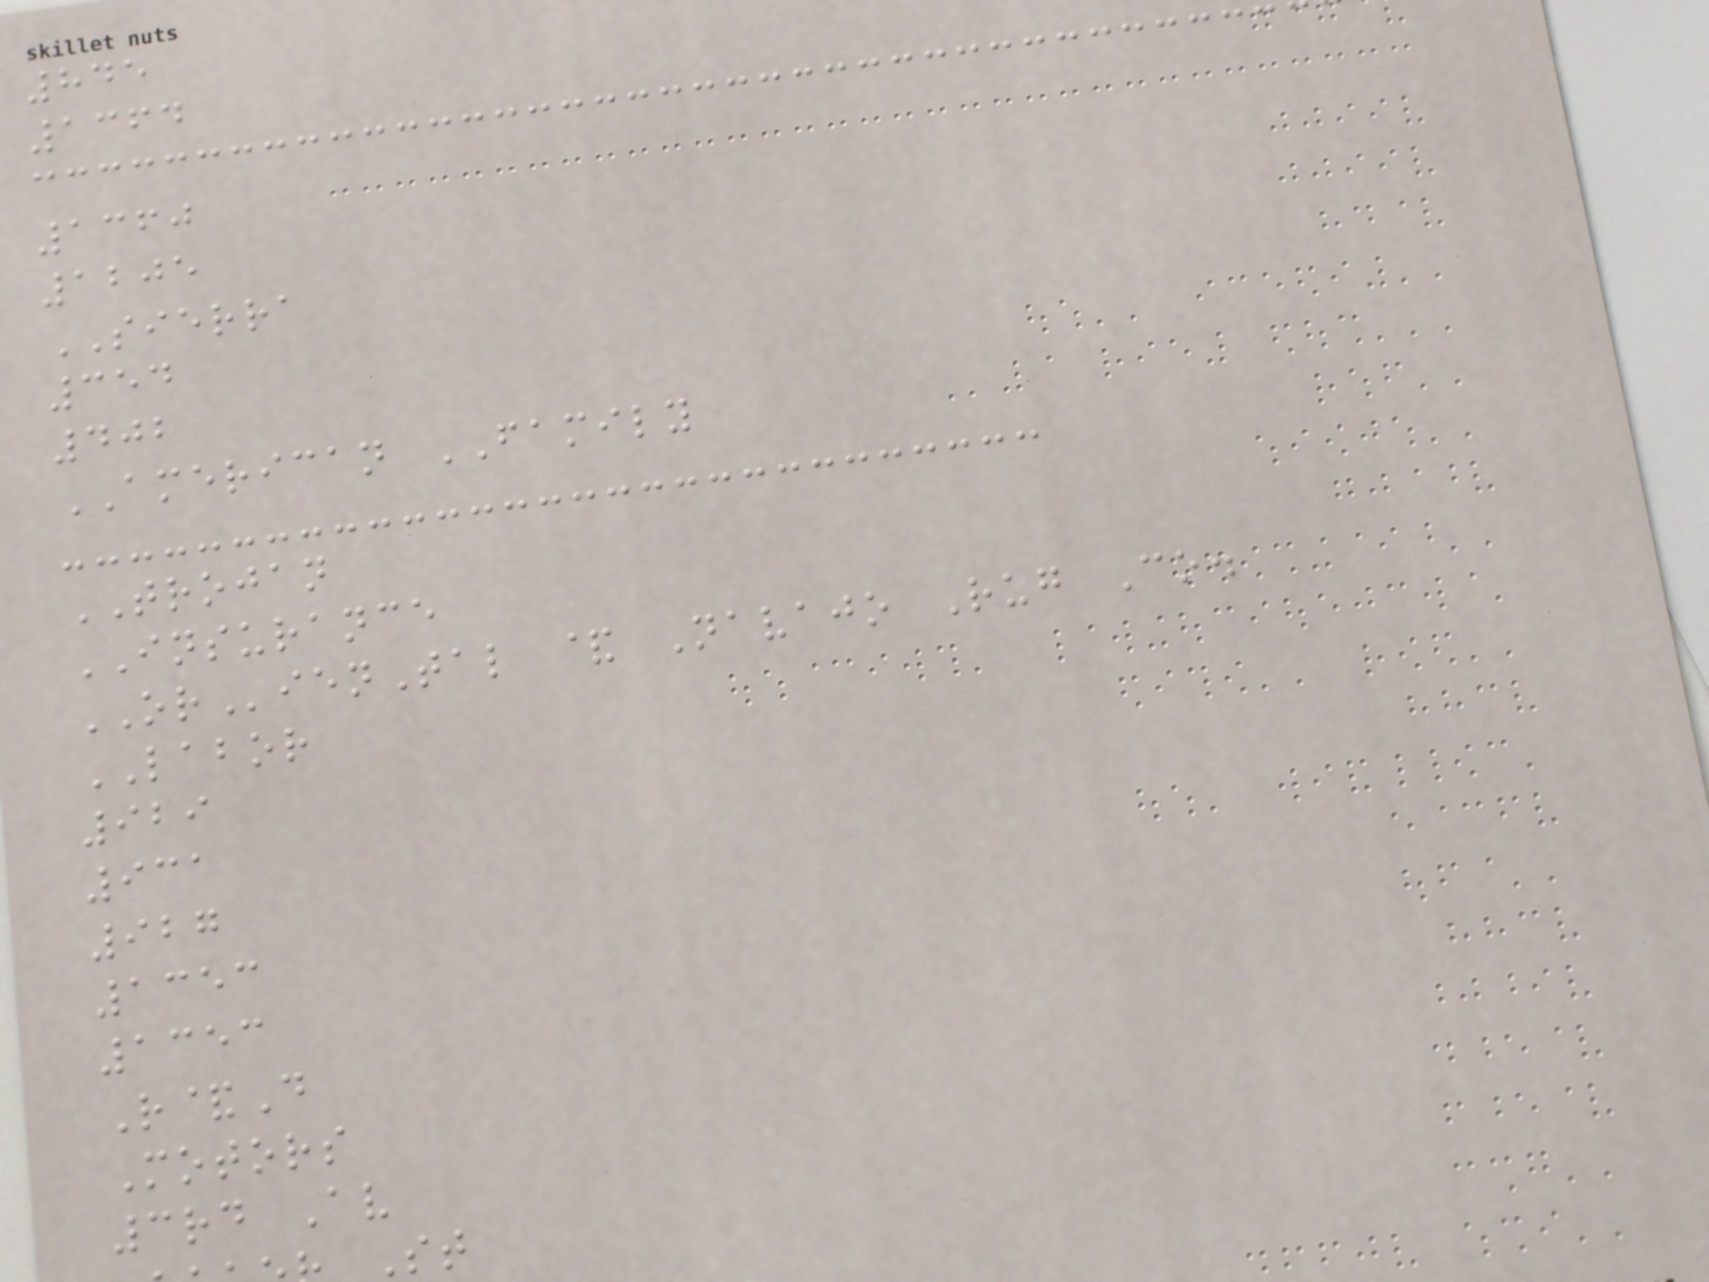845
1364
1360
1205
SIERRA
354
402
AMERICAN FAMILY
TROJAN
INSURANCE
ORienTal & Navajo Rug Co.
LABOR
929
931
927
1353
1353
R&D
Motors
3rd Av
